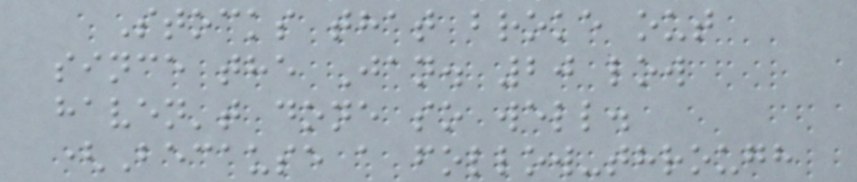Stocks that broke out
since the Jan. 20 low
haven't done so well.
(Because a follow-through
